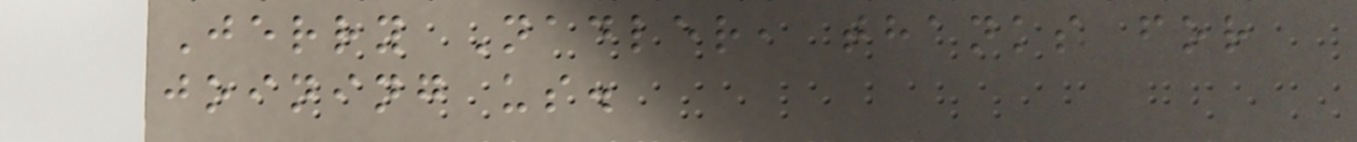Jerry Nadler, thanks for
joining us.
